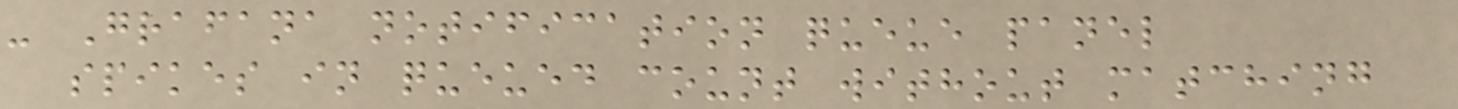- Grafana notification queue panel
spikes in queued count without matching
